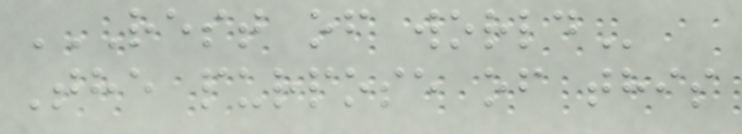REST OF WORLD
The purpose of this
